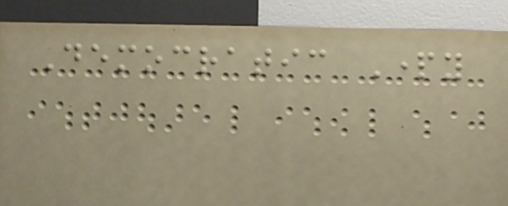Democratic Party
